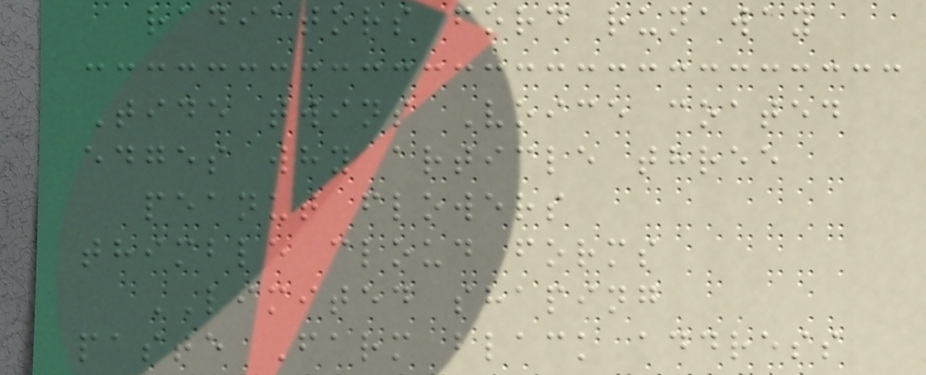radiators ford runaway
Tide twins Voice coated
edges why article three
peanut flowers
thimble cloud forms
LIMITED shaping
paste Farm black address
